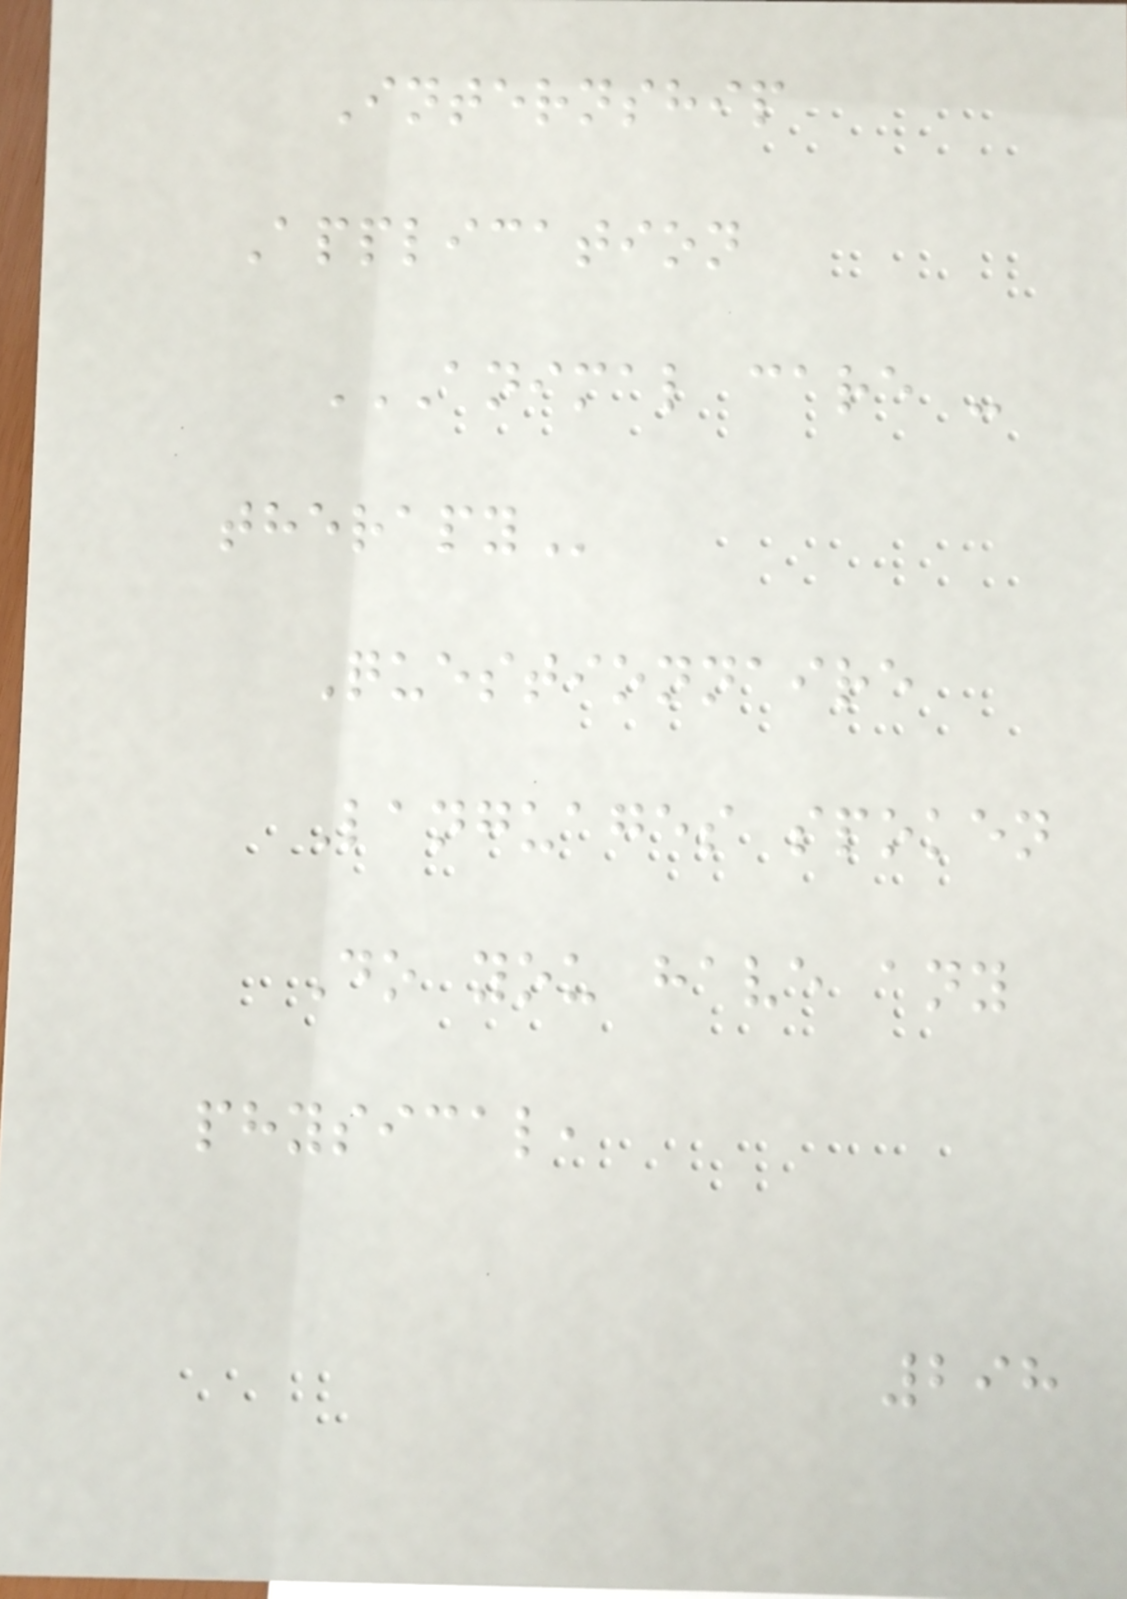Internship
Application
ANIMAL CARE -
THERAPY
Questionnaire
Languages spoken
Do you have any
physical,
298
